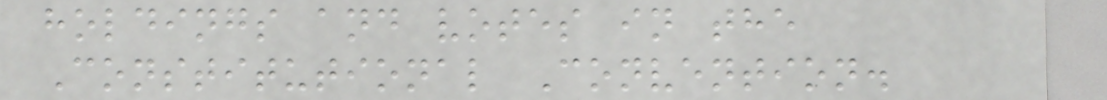holdings and votes in the
Constitutional Convention.
